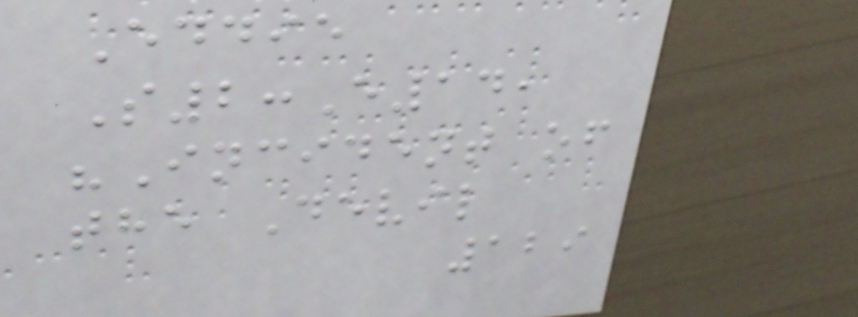Eddie
S2:E14,
"Incident of
the Devil
129
